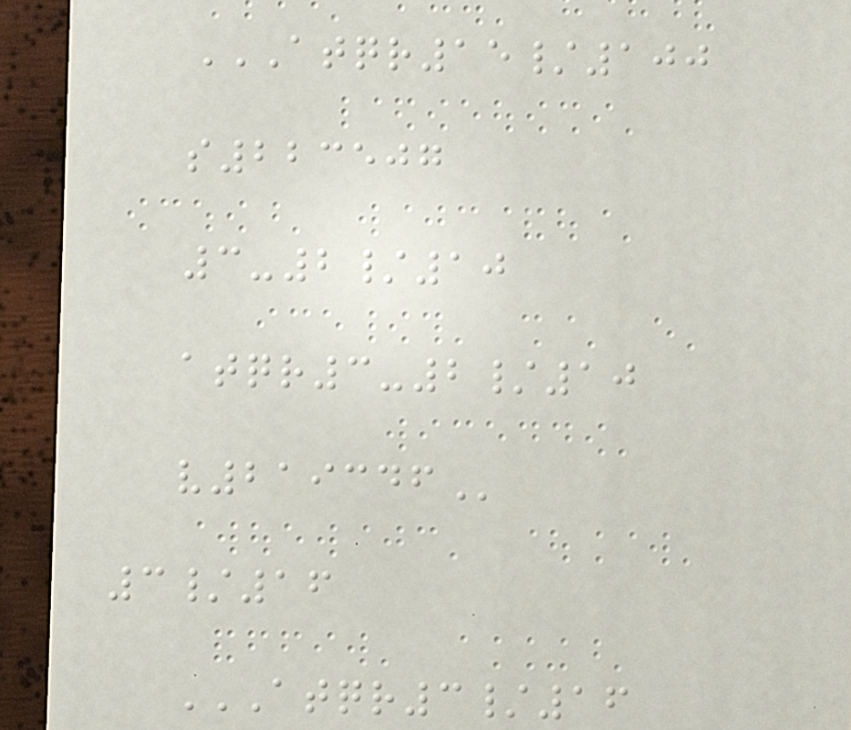ATQR15/100
S223507
3-2/10
ATQR3-2/10
V219346
3/16
ATQR3/16
